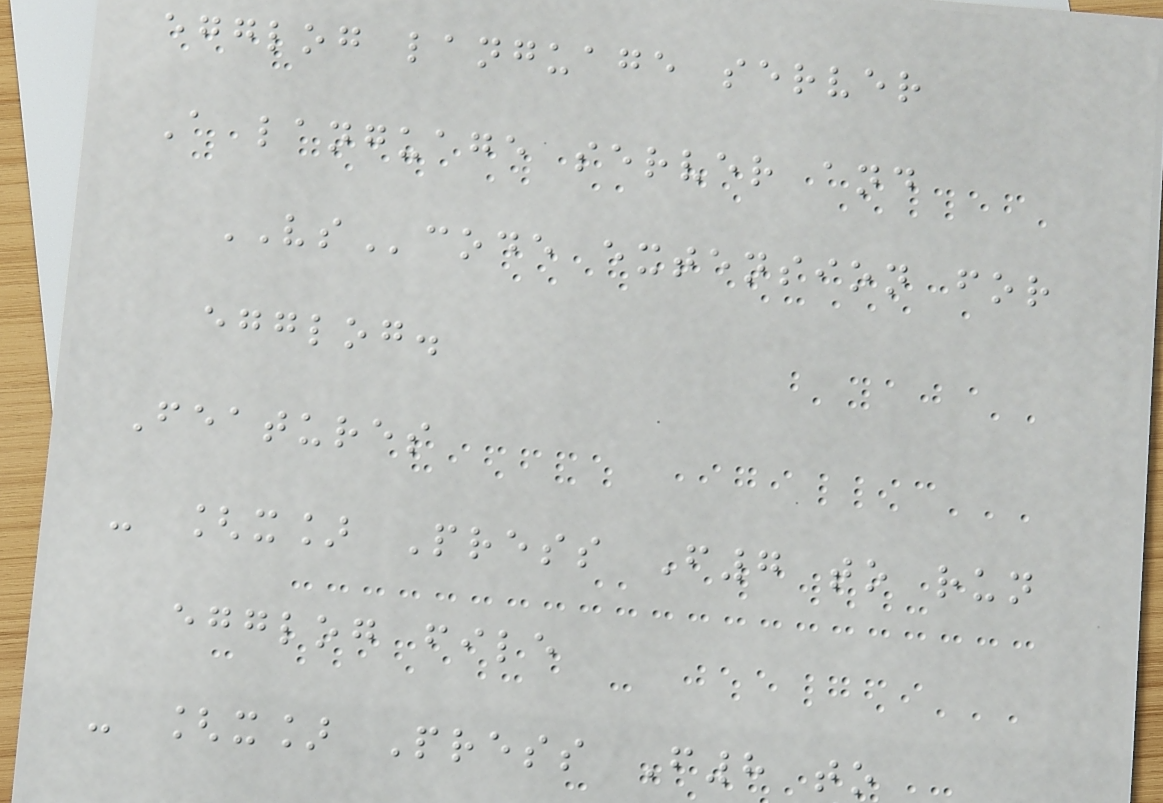egglog language server
A language server and
VScode extension for
egglog.
Features
- [x] Press F7 to run
egglog file
- [x] Press F8 to
